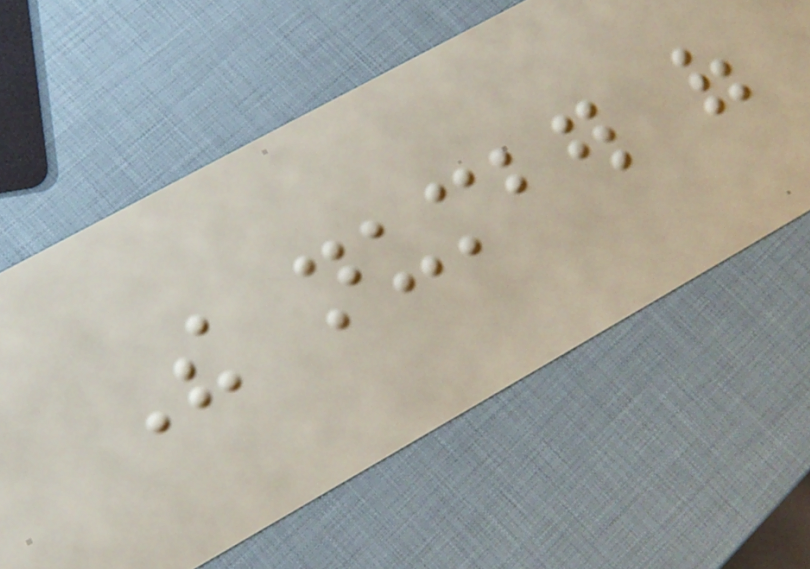The number of
